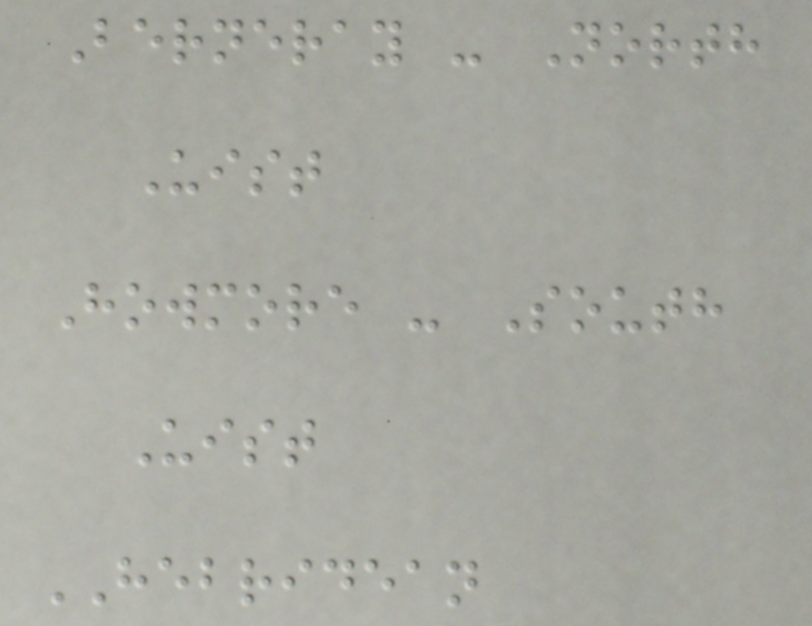Berneray - North
Uist
Howmore - South
Uist
HEBRIDEAN
